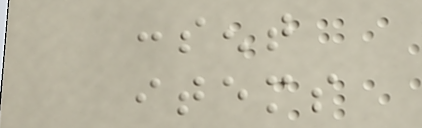consent
items
